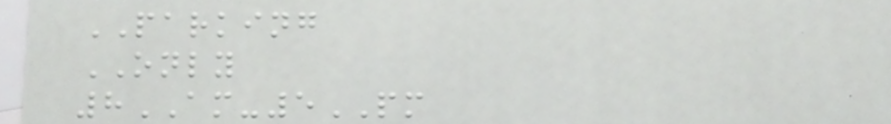PARKING
ONLY
8AM-5PM
